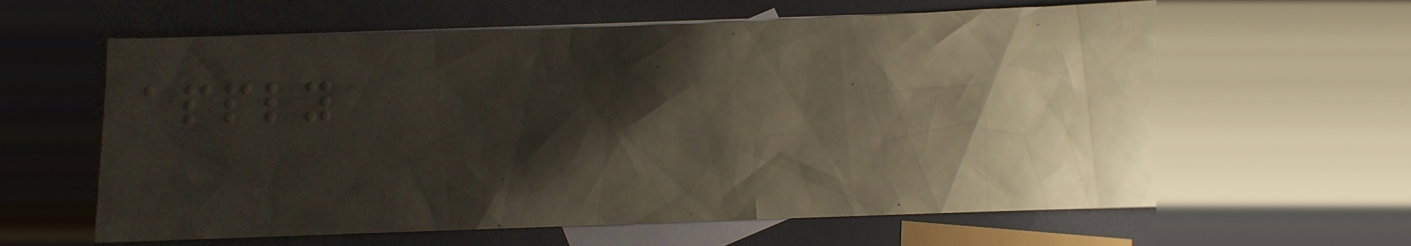apply
